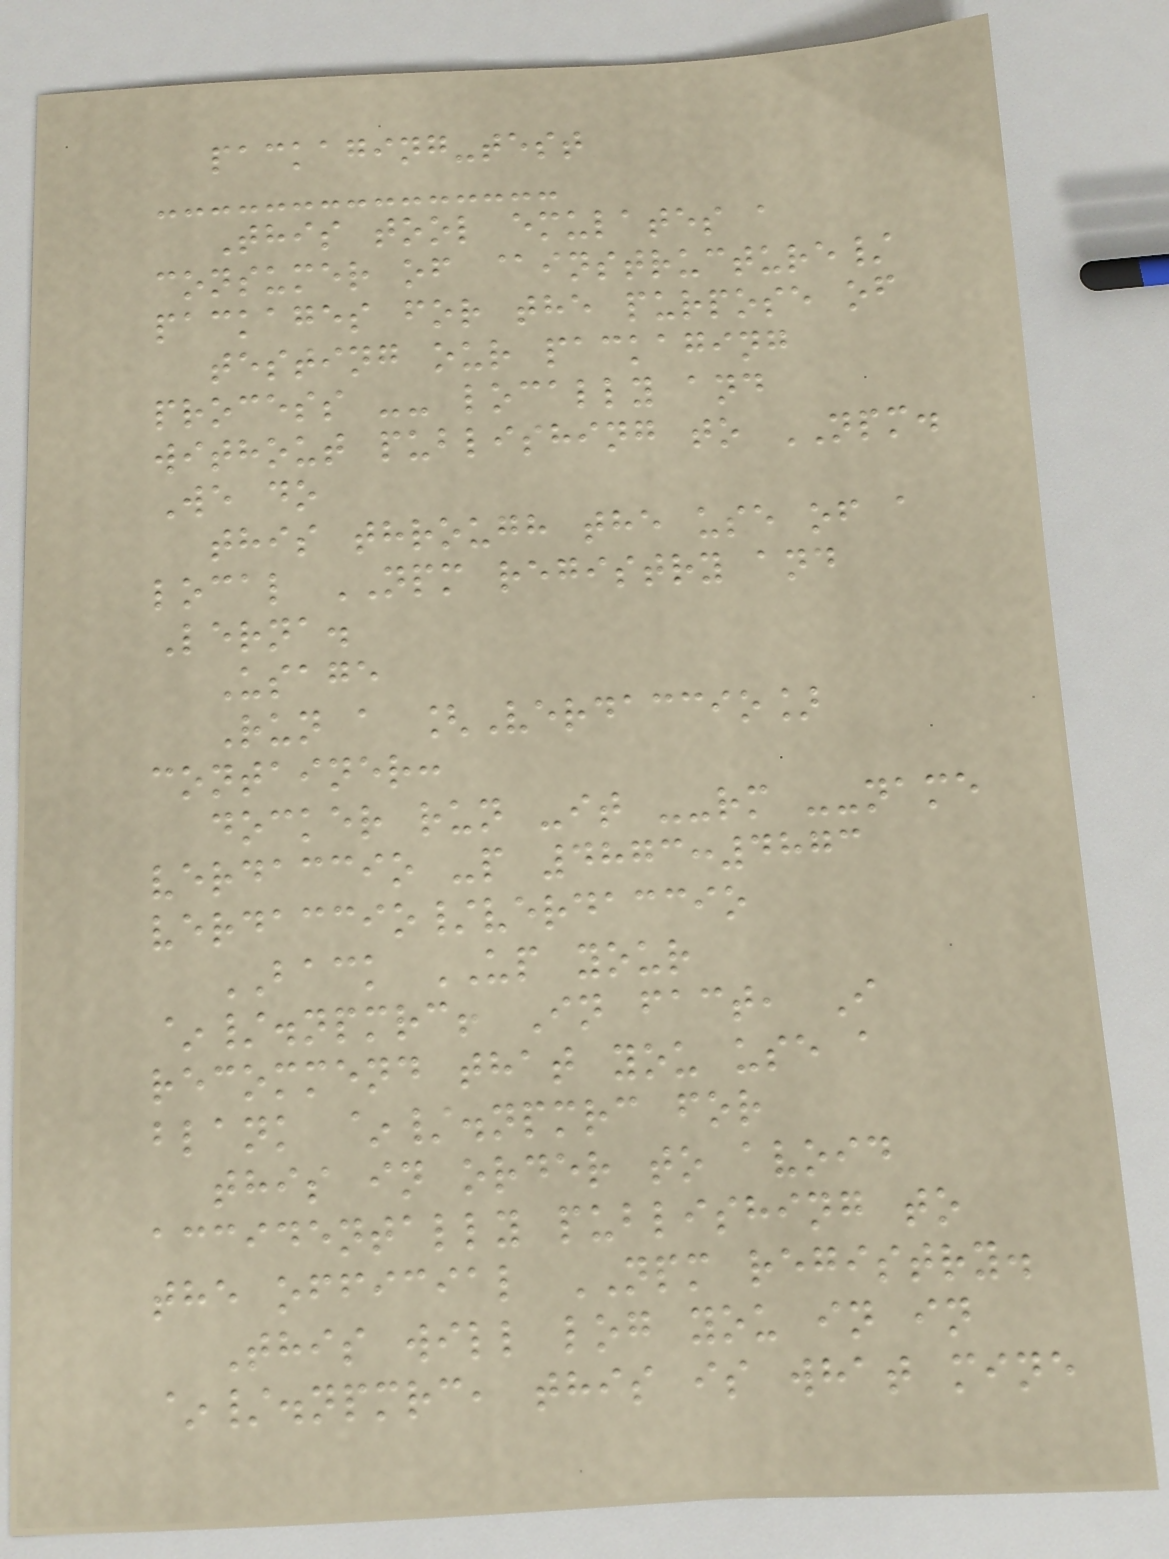packaging-test
This tool emulates a
consumer of @instructure/
packages for the purpose of
testing our packaging
process -- locally and
without publishing to NPM.
We do
this through the use of a
local NPM registry and
Lerna.
Usage
Run a [Verdaccio]
container:
docker run -it --rm --name
verdaccio -p 4873:4873
verdaccio/verdaccio
BACK UP your
~/.npmrc! In fact, I
recommend that you use a
blank ~/.npmrc for
this in order to avoid
accidentally publishing to
the official NPM registry.
This will log you in in
~/.npmrc, this is what mine
